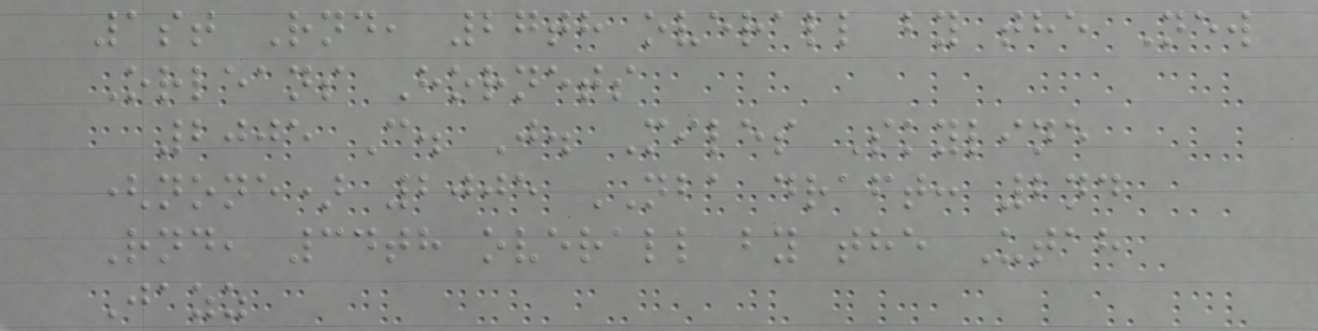1st Rnd, 27th overall by the New
Orleans Hornets
2005 C. J. Miles Skyline
(none) 2005 NBA draft: 2nd
Rnd, 34th overall by the Utah
Jazz
